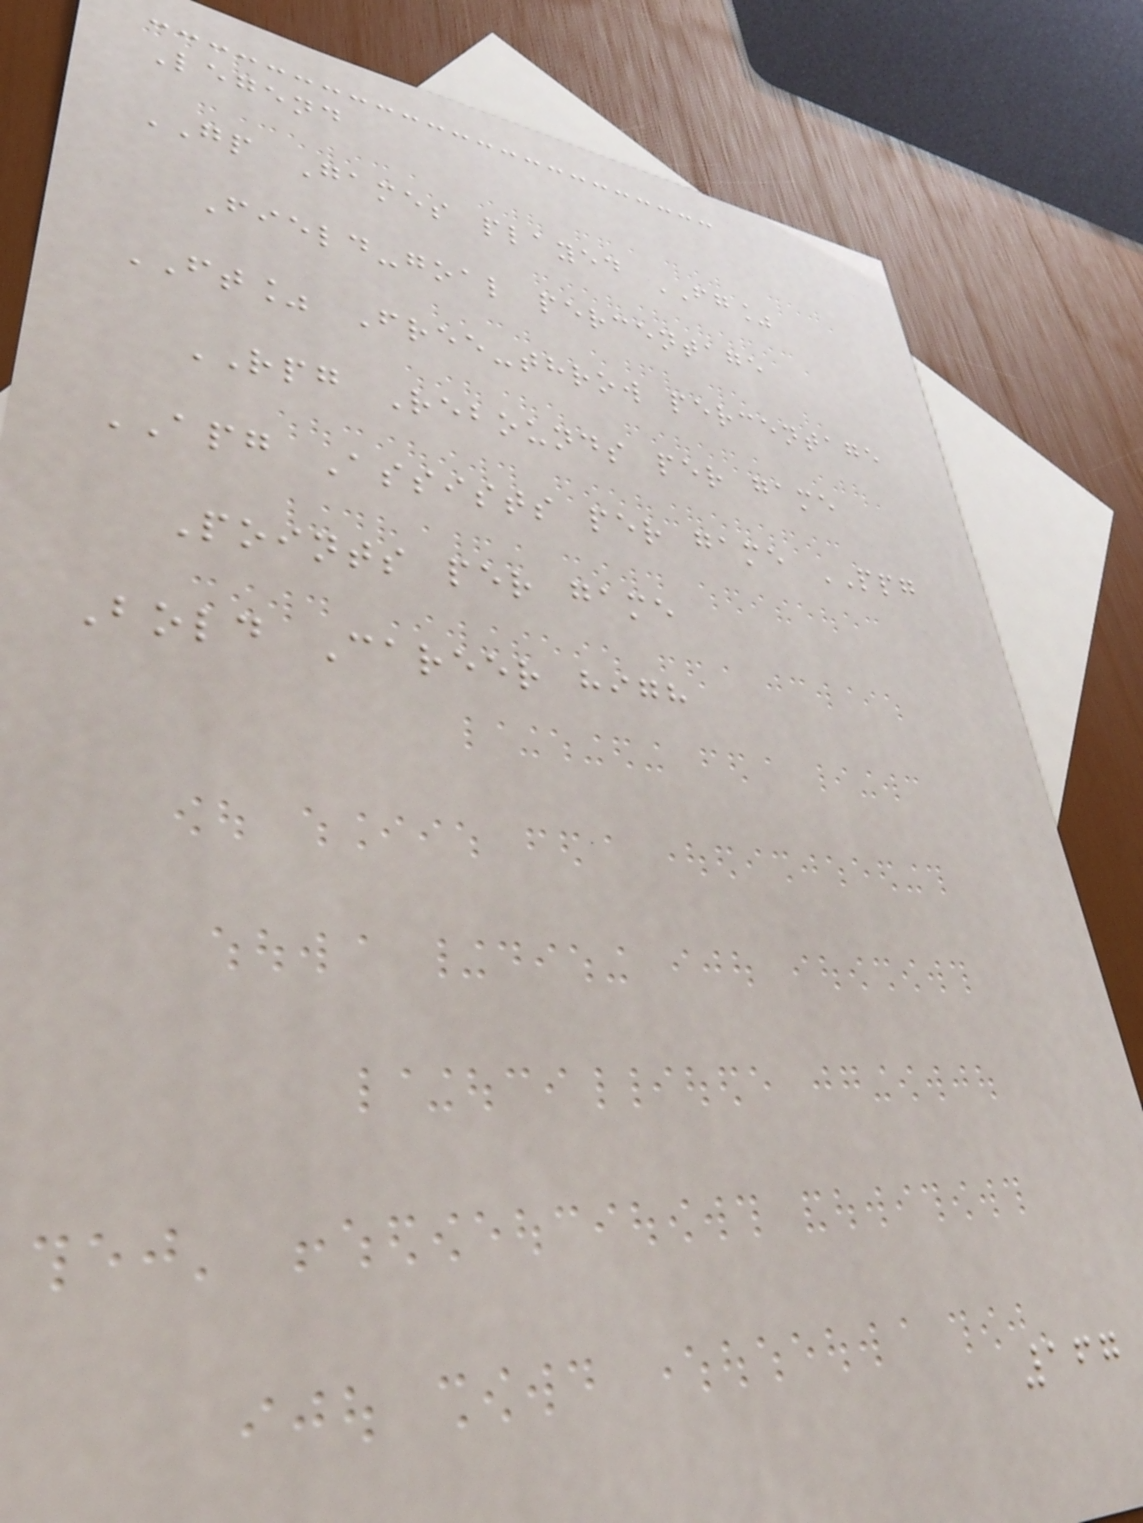Legend
GP Games played FG%
Field-goal percentage
FT% Free-throw percentage
RPG Rebounds per game
APG Assists per game PPG
Points per game
Bold Career high
167
